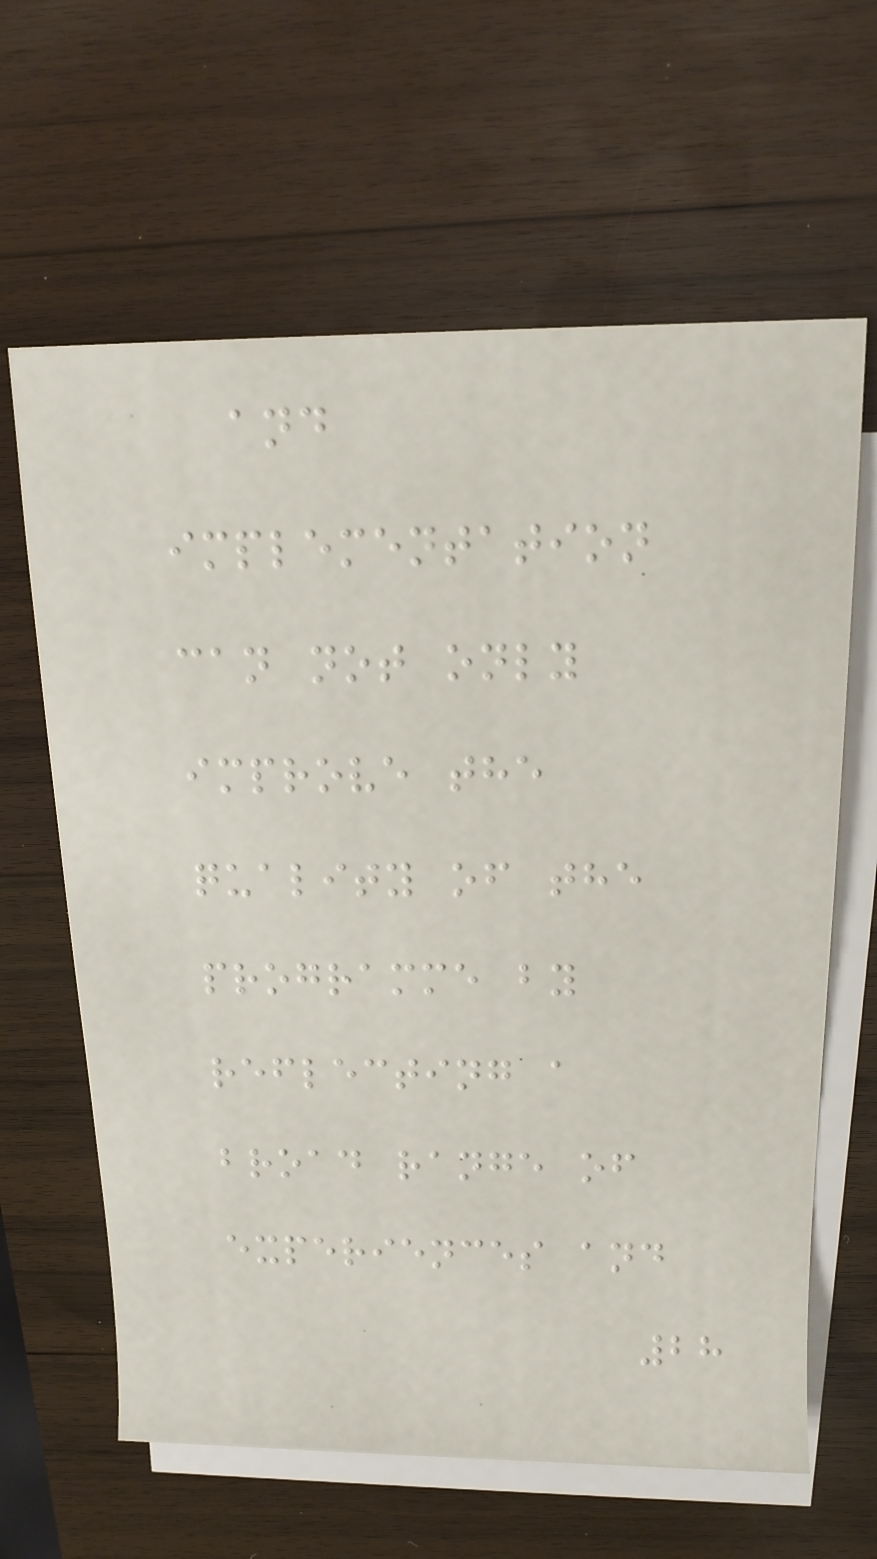and
implementation
can not only
improve the
quality of the
programme by
reflecting a
broad range of
experiences and
28
